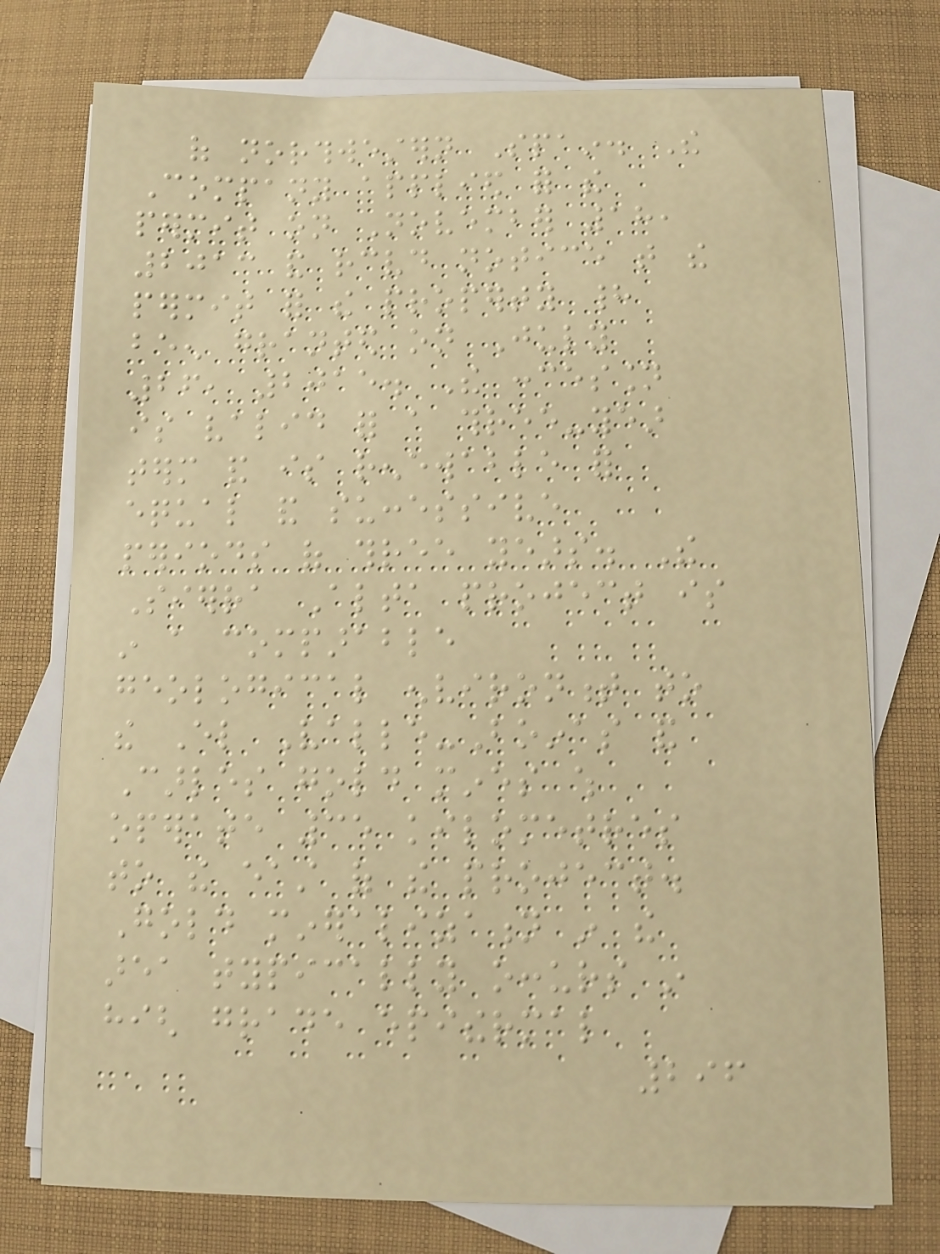of northwestern Spain. The
Company applied for the
permit on November 18,
2013 and received notice that the
permit for the property had
been granted on July
26, 2015. The concession
is valid for a three-year
term and is renewable for
equal and successive
periods of three years. The
Sierra Alta project is
in a comparable
geological environment to
the El Valle-Boinas and
Carles gold mines which
operate 35 kilometres
to the east of the project.
Gold mineralization in the
area typically occurs in
high grade epithermal
296
